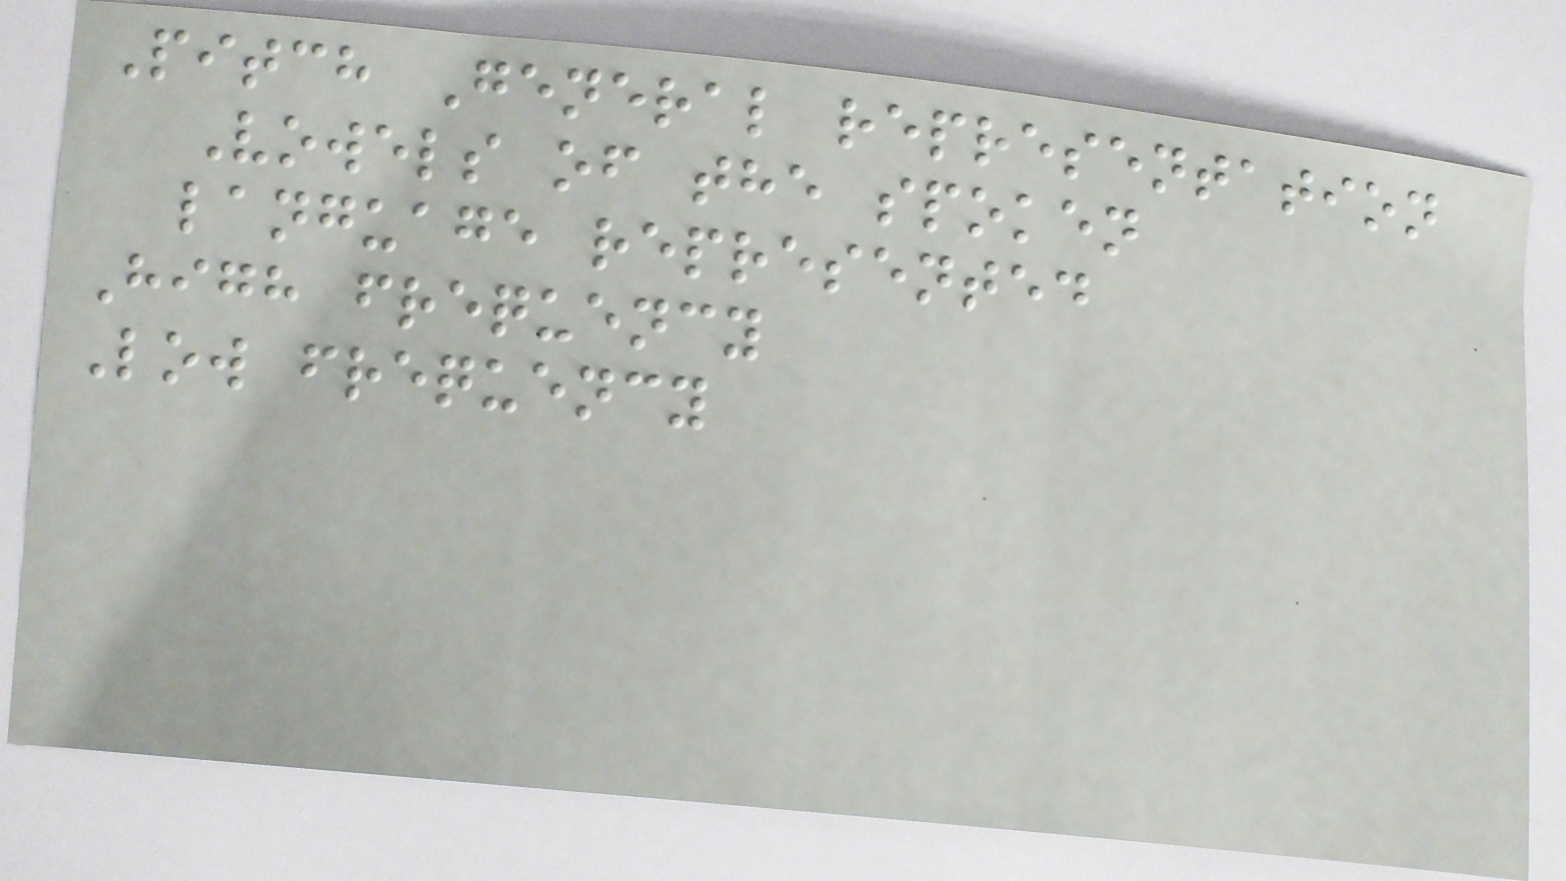Pitch General representation
Vowels of the spoken
language represented
High frequency
Low frequency
